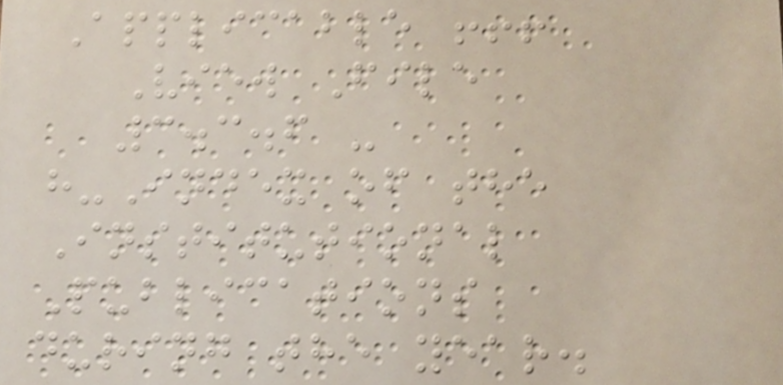Applicable !!!
View File
3.3.6 -
h-Index of the
Institutional
Publications
during the year.
